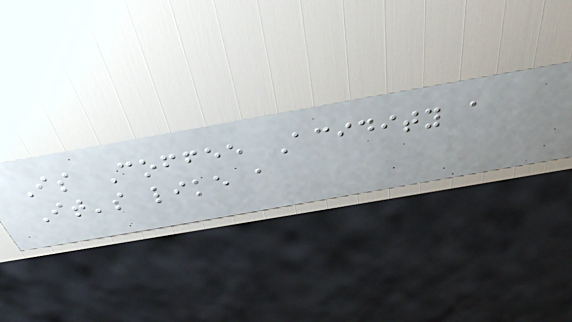Is Coffee Acidity a
It's like a
